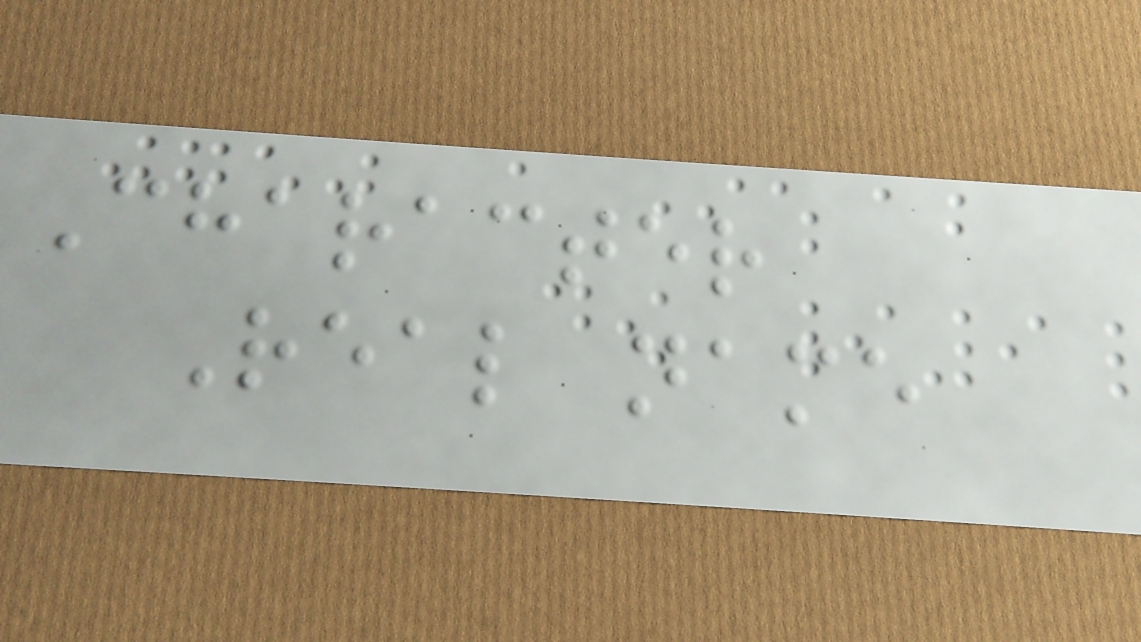Character
Real name
